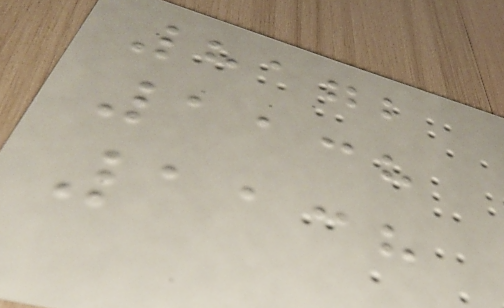8172
1138
1138
